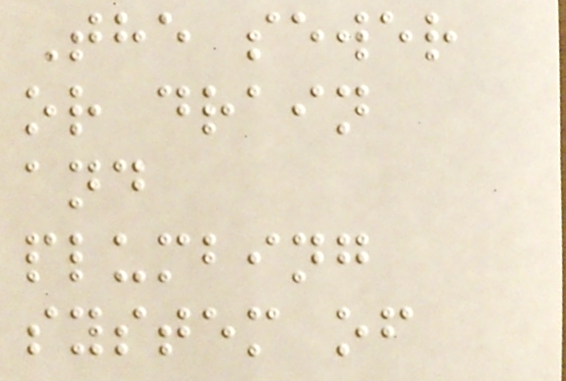The sewer
or drain
and
plumbing
system of
